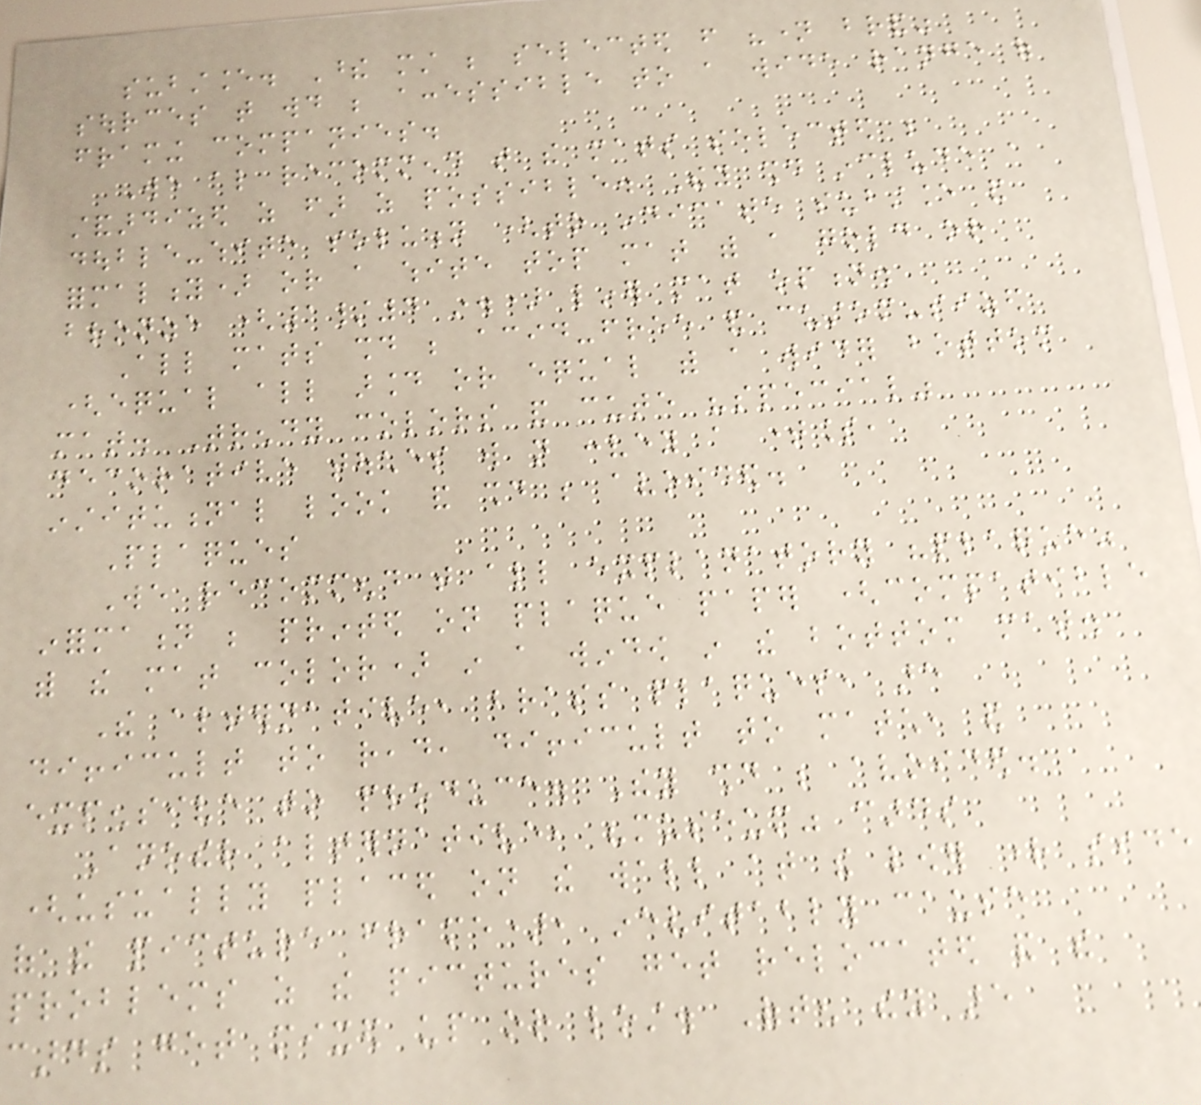substance. These must be selected from "name brand"
sources that would be accessible to a wide range of
framing companies.
We also recommend that the mats selected be
standardized as far as possible. They should include a
double-white solution (to indicate substance and
formality) or a white top mat with a gold or
bronze (1/4 in.) liner mat option.
All mats should be acid-free and custom-sized
(equal all around or equal with a wider bottom
mat. Trendy colors and cute "special"
decorative touches will not convey a timeless,
institutional look and should be avoided.
Plaques
We recommend that all explanatory "plaque"
information be printed on plaque paper (compatible
with the mat color) in a window in the bottom mat.
The alternative, brass plaques, are
difficult to read, difficult to match, and
expensive to produce. They should be avoided.
Another alternative, "museum" cards
(usually placed on the wall at the lower right side
of the picture frame), inevitably cause
problems as the pictures get relocated and the
cards get mixed up or lost. Often they are
